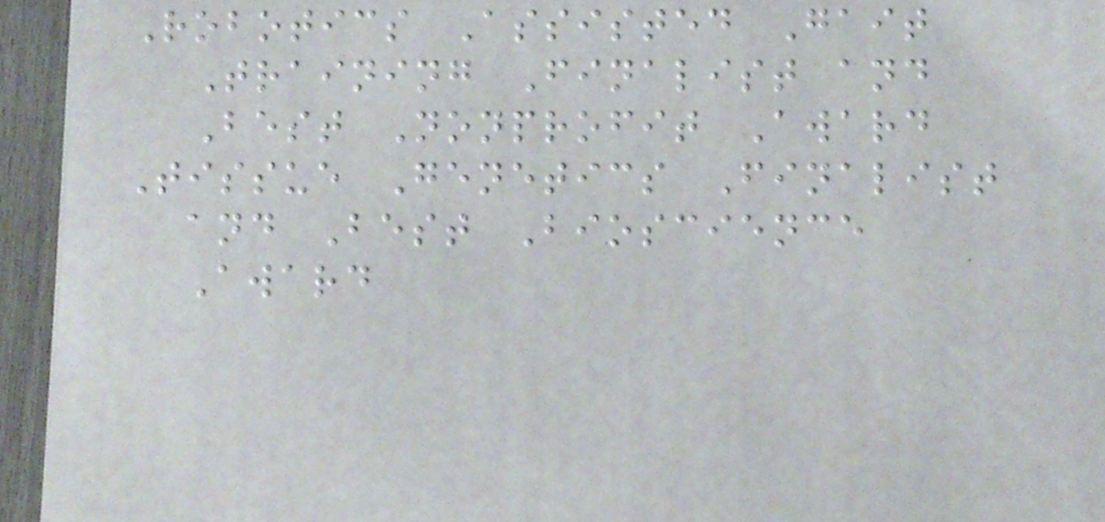Robotics Assisted Gait
Training Finalist and
Best Nonprofit Award
Tissue Genetics Finalist
and Best Bioscience
Award
